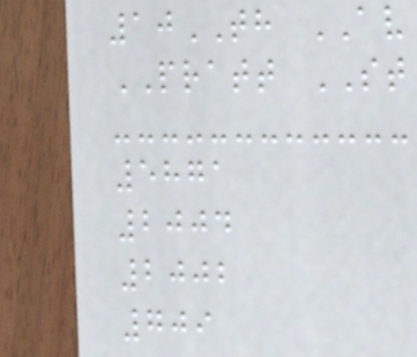10TH AV
PRATT ST
5871
2004
2002
709
